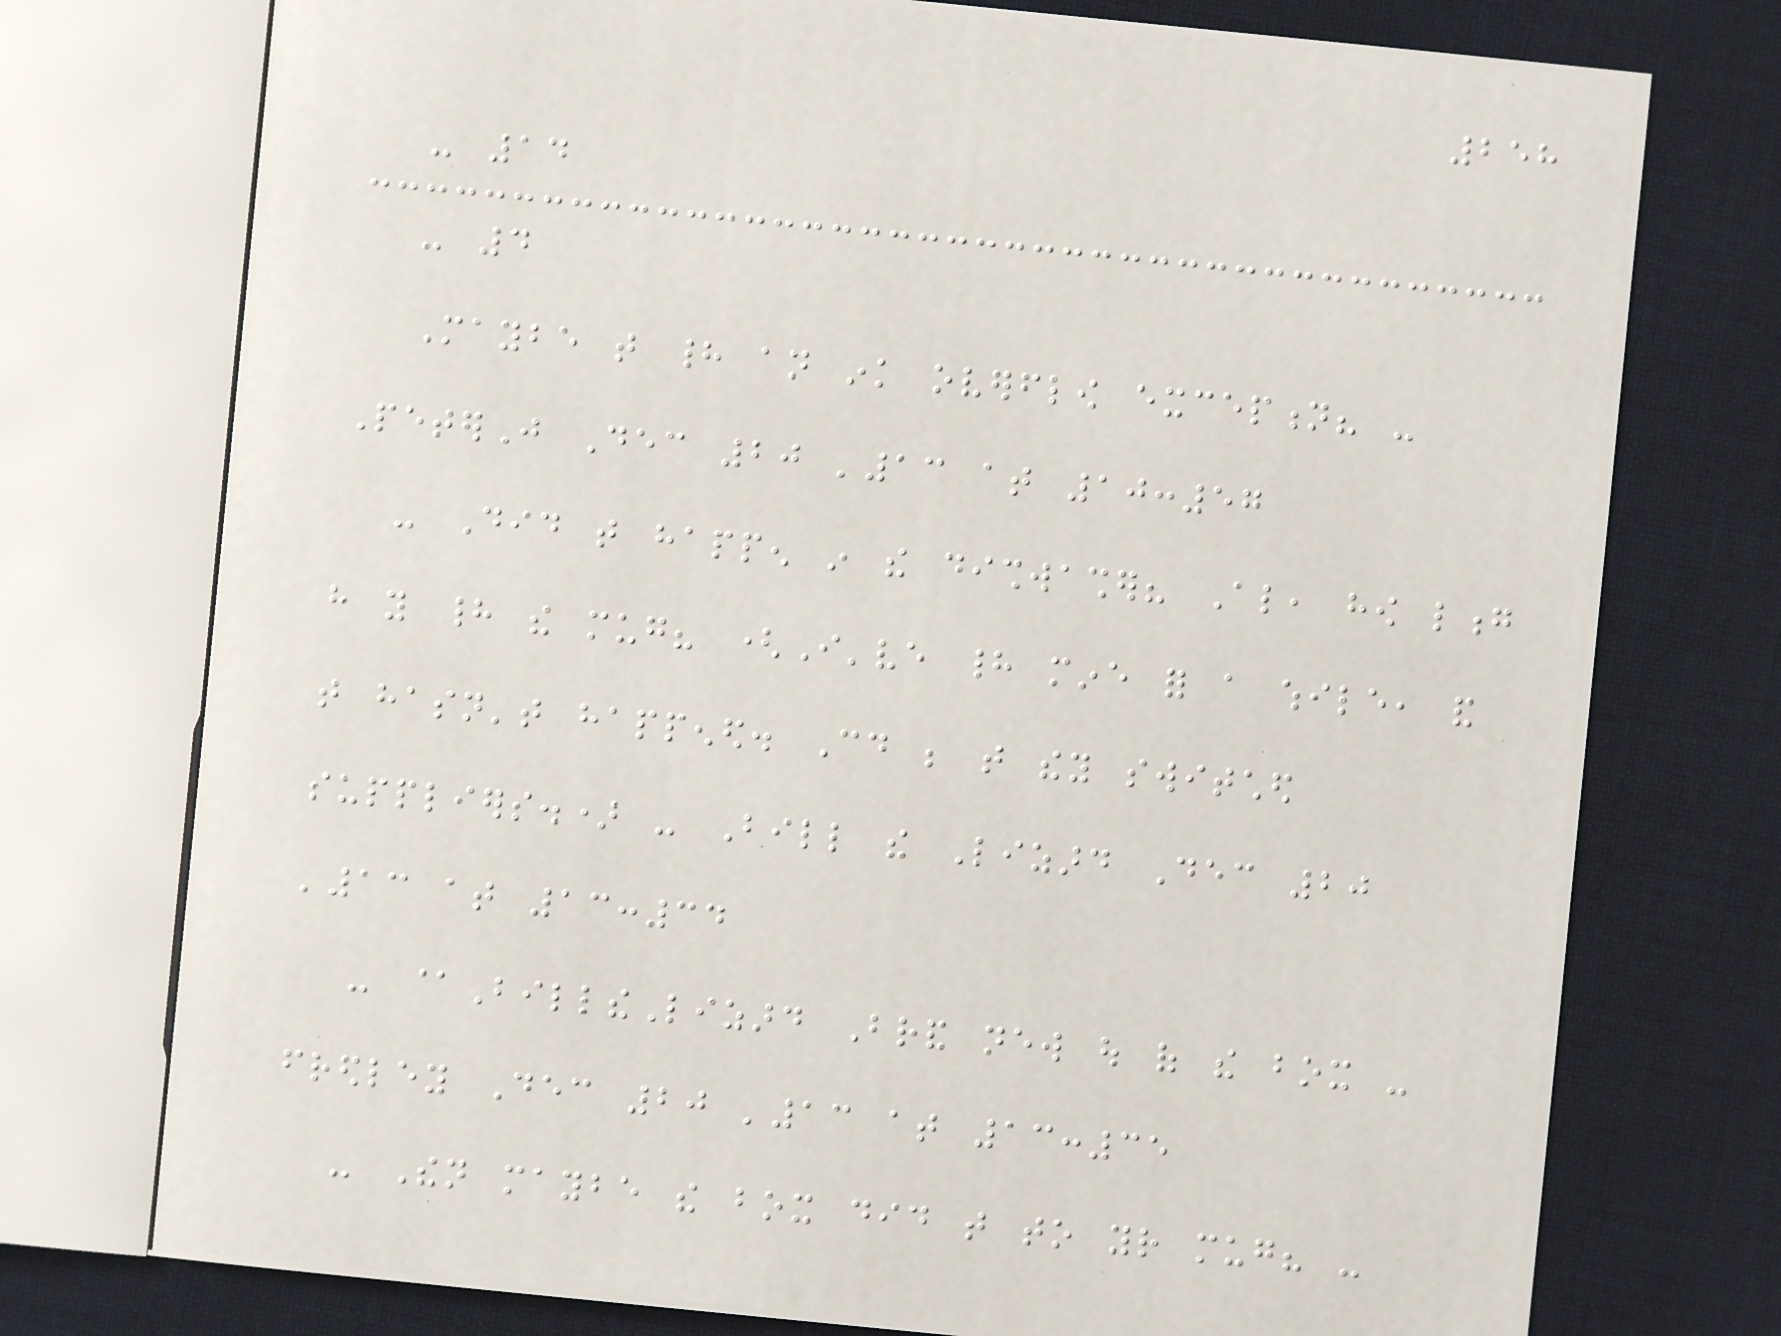258
- 14
- 4
Maybe that had an ink overflow exception? -
PeterJ Dec 20 '13 at 10:57
- Did that happen in the dishwasher? Also, how long
have you had the mug? (I've had mine for a while, and
that hasn't happened. Could be that they switched
suppliers.) - Bill the Lizard Dec 20
'13 at 13:34
- @BilltheLizard Brand new out of the box -
fredley Dec 20 '13 at 13:35
- Then maybe the box did that to your mug? -
